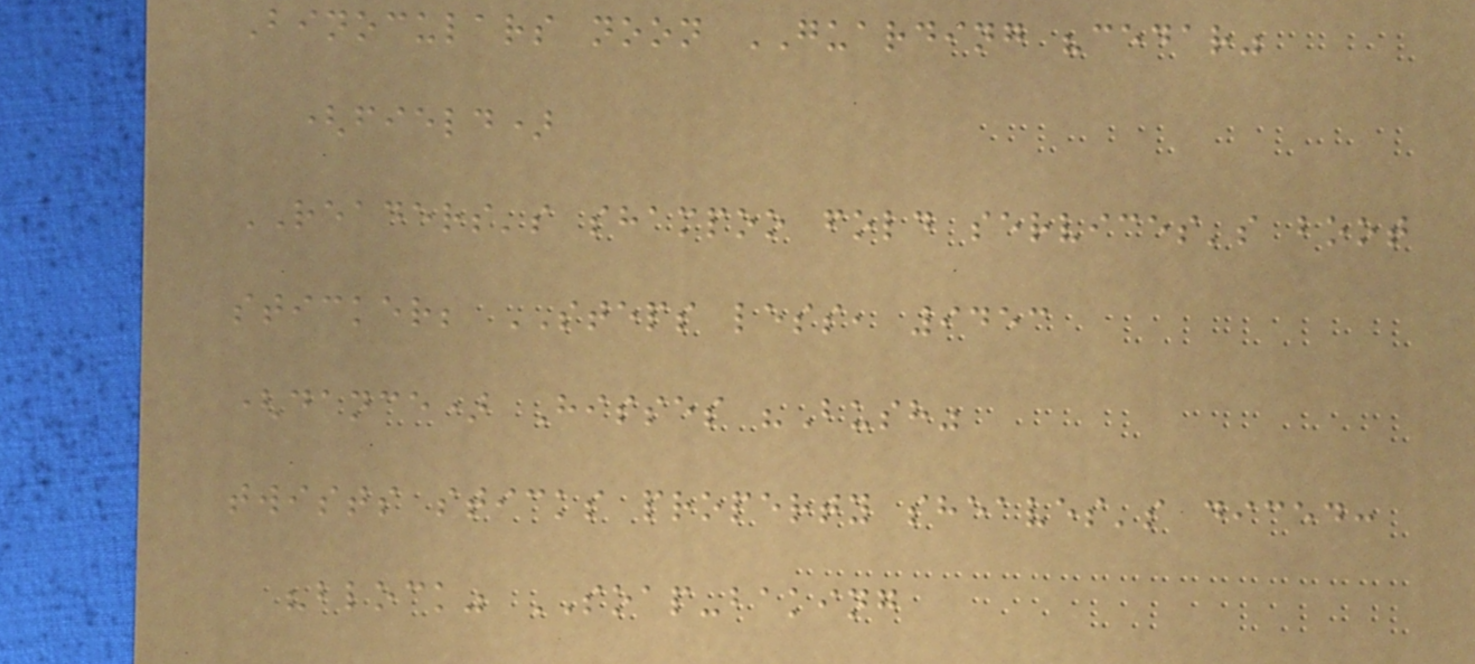Binoculars noon GUARDING "cedar"
(field)
READERS's shampoo fold services's boot
sticker; STEPS less, 9453
(dance) Hisses "Bush"
twists sticks property sheaves's diced:
"block" SOAP-baking
